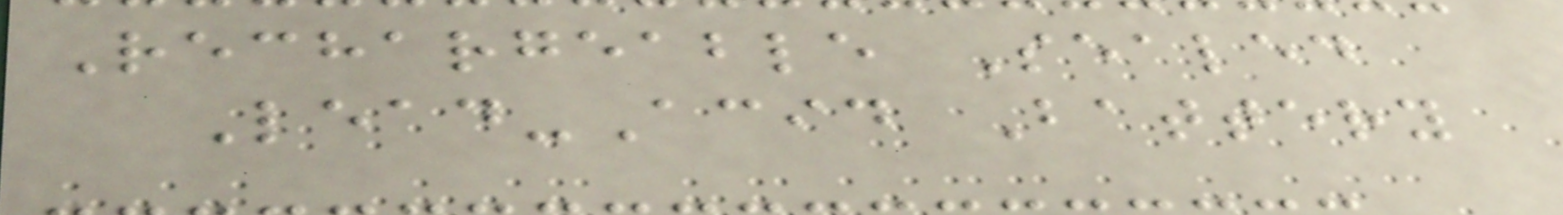Rechargeable Sealed
Lead-Acid Battery
